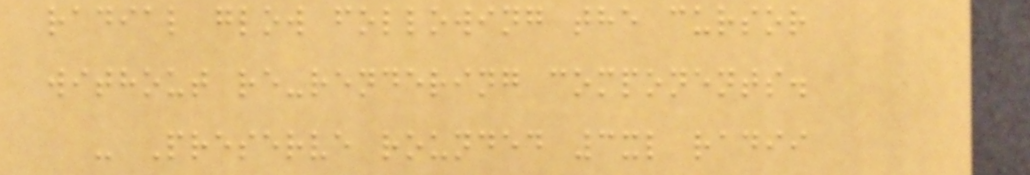radial glow following the cursor
without re-rendering components.
- Preserve rounded 3xl radii
